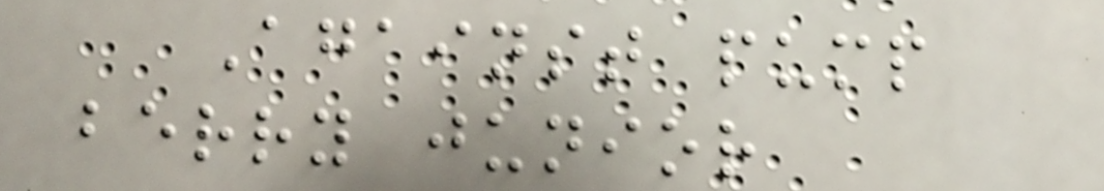Against pump
berry junior
